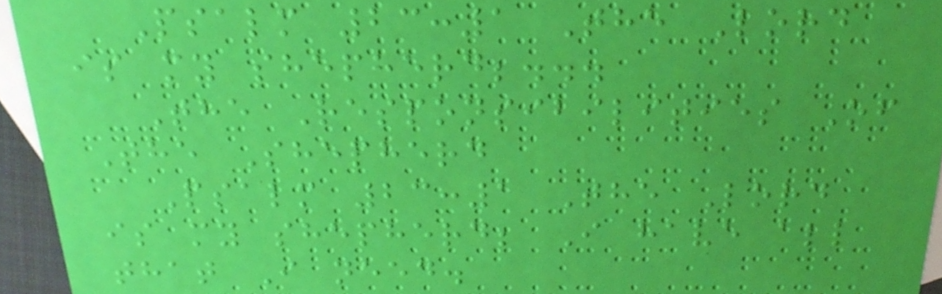Psalm 23:1 The Lord
is my shepherd;...
The Responsibilities Of
The Shepherd
Psalm 23:1 The Lord
is my shepherd; I have all
that I need.
